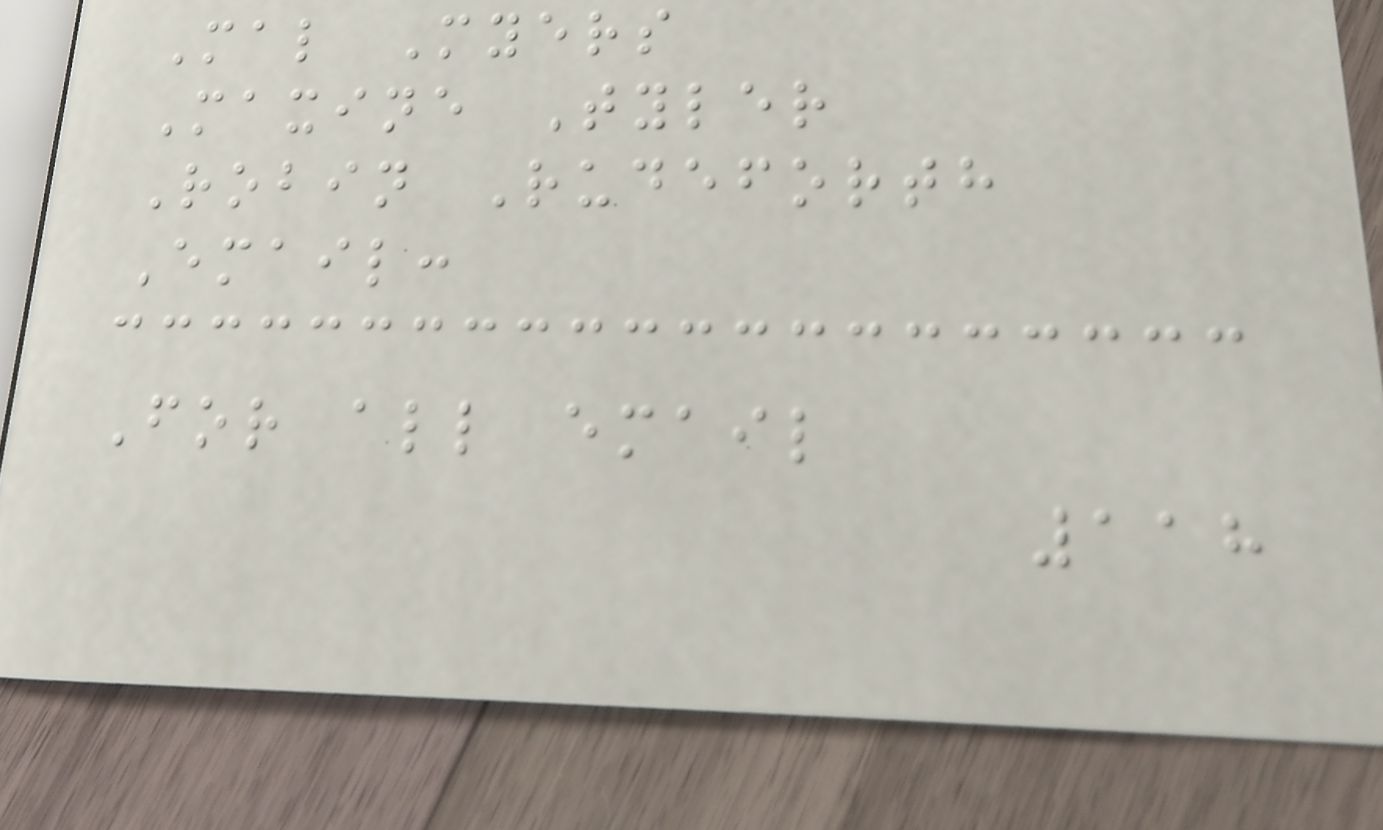Mal Myers
Maxine Tyler
Robin Rudeforth
Email:
For all email
118
